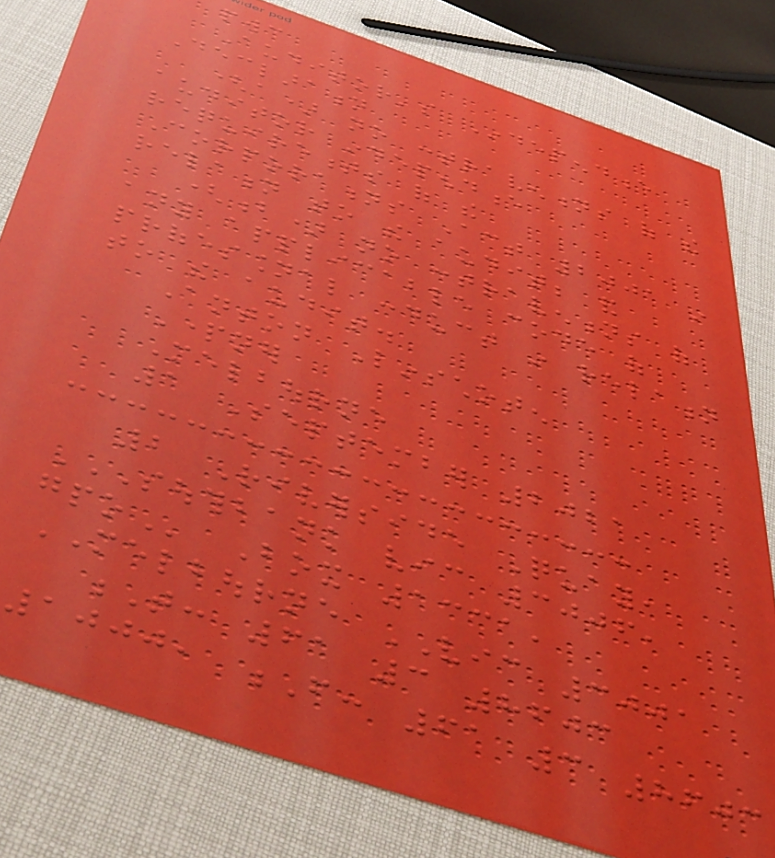pwc
Auditor's Independence
Declaration
(a) no contraventions of the
auditor independence
requirements of the
Corporations Act 2001 in
relation to the audit; and
(b) no contraventions of
any applicable code of
professional conduct in relation
to the audit.
Anton Linschoten
Partner
Melbourne
1 September 2021
2 Riverside Quay,
SOUTHBANK VIC 3006,
GPO Box 1331,
MELBOURNE VIC 3001
T: 61 3 8603
1000, F: 61 3 8603
